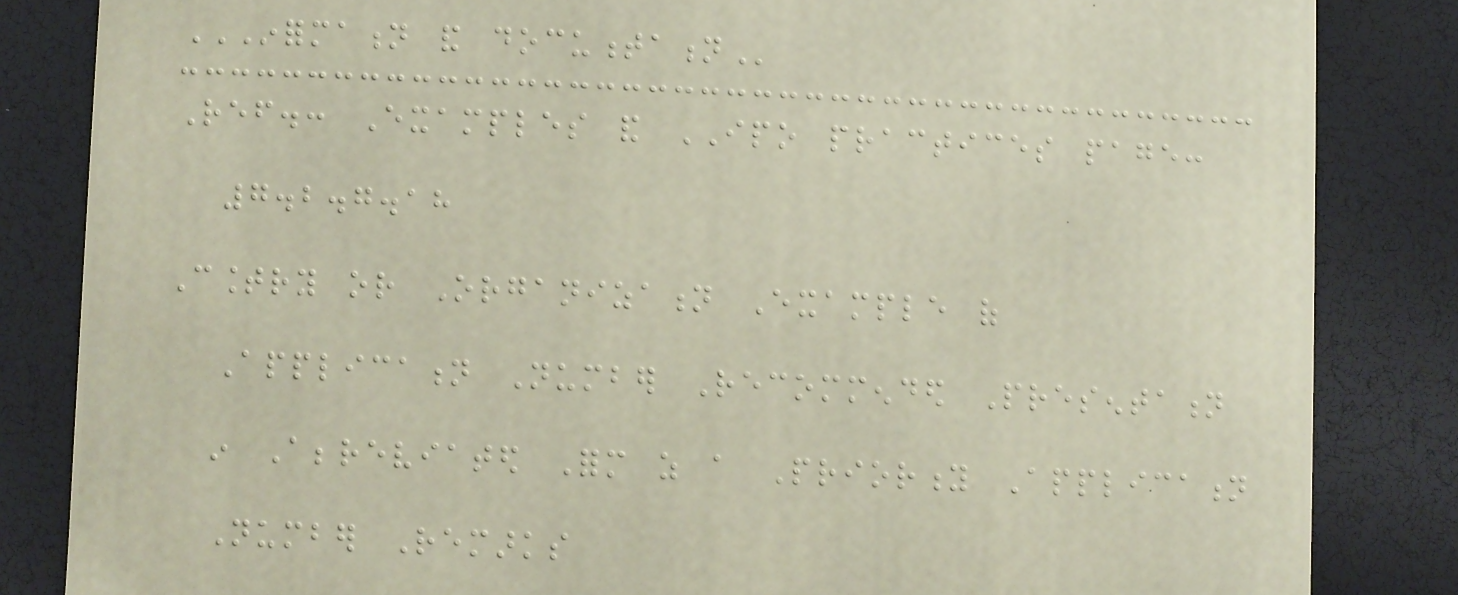INFORMATION AND DOCUMENTATION
Ref.: Examples and IPO practices page:
7.2.7.18
Country or Organization Example of
Application Number Recommended Presentation
in Abbreviated Form as a Priority Application
Number Remarks
